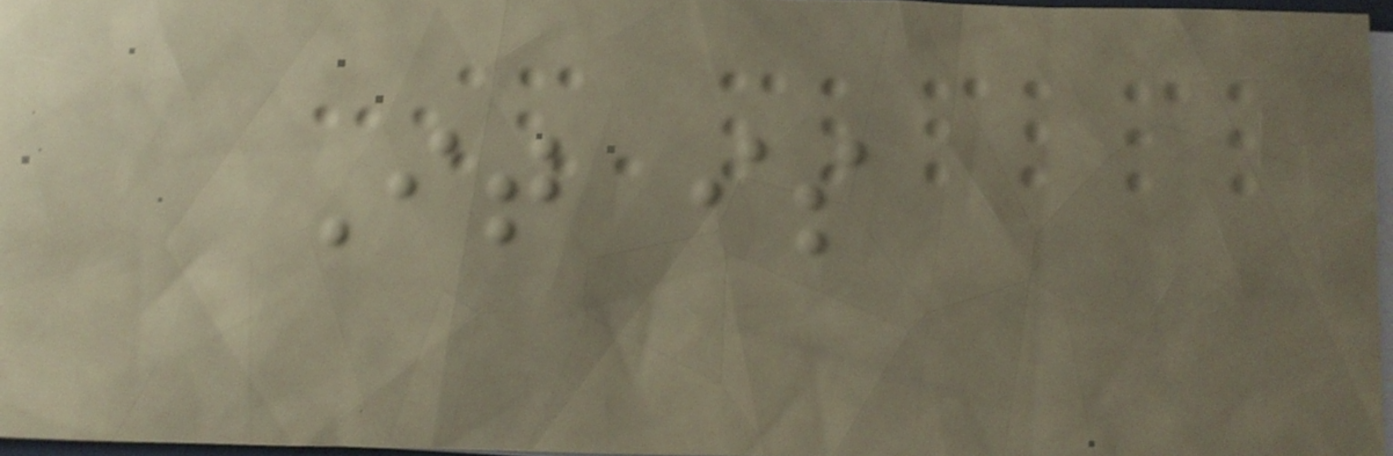It is
